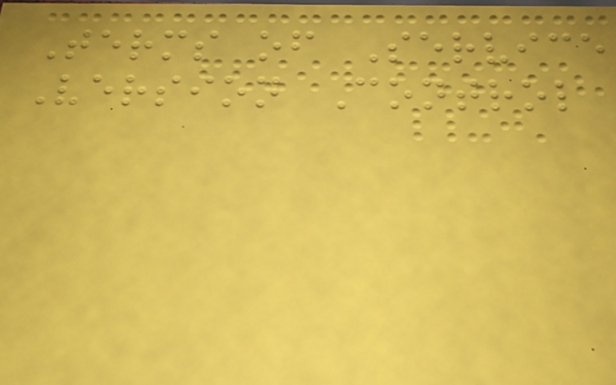Terms of Service
Version Control
